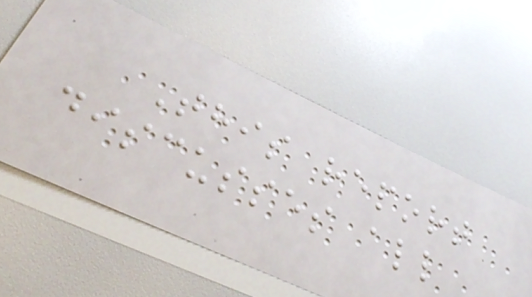This report
discusses all
